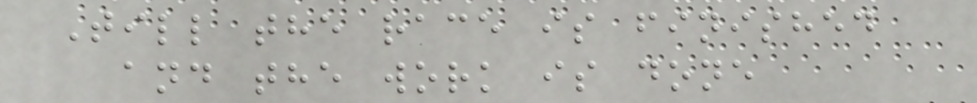Till the race is finished
and the work is done
